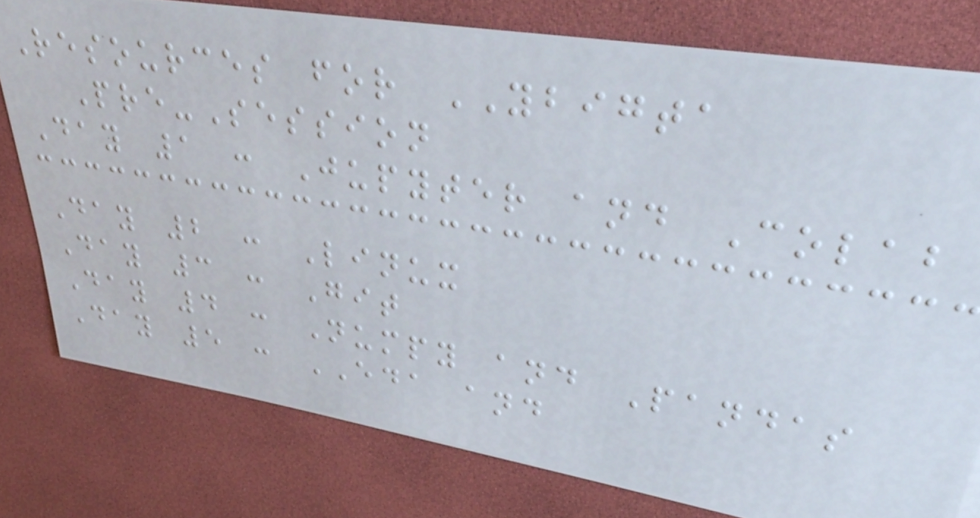Resources for YBIGTA
Pre-Session
Day 1 : Jupyter and Colab
Day 2 : Linux
Day 3 : Git
Day 4 : Numpy and Pandas
Day 5 : EDA and
